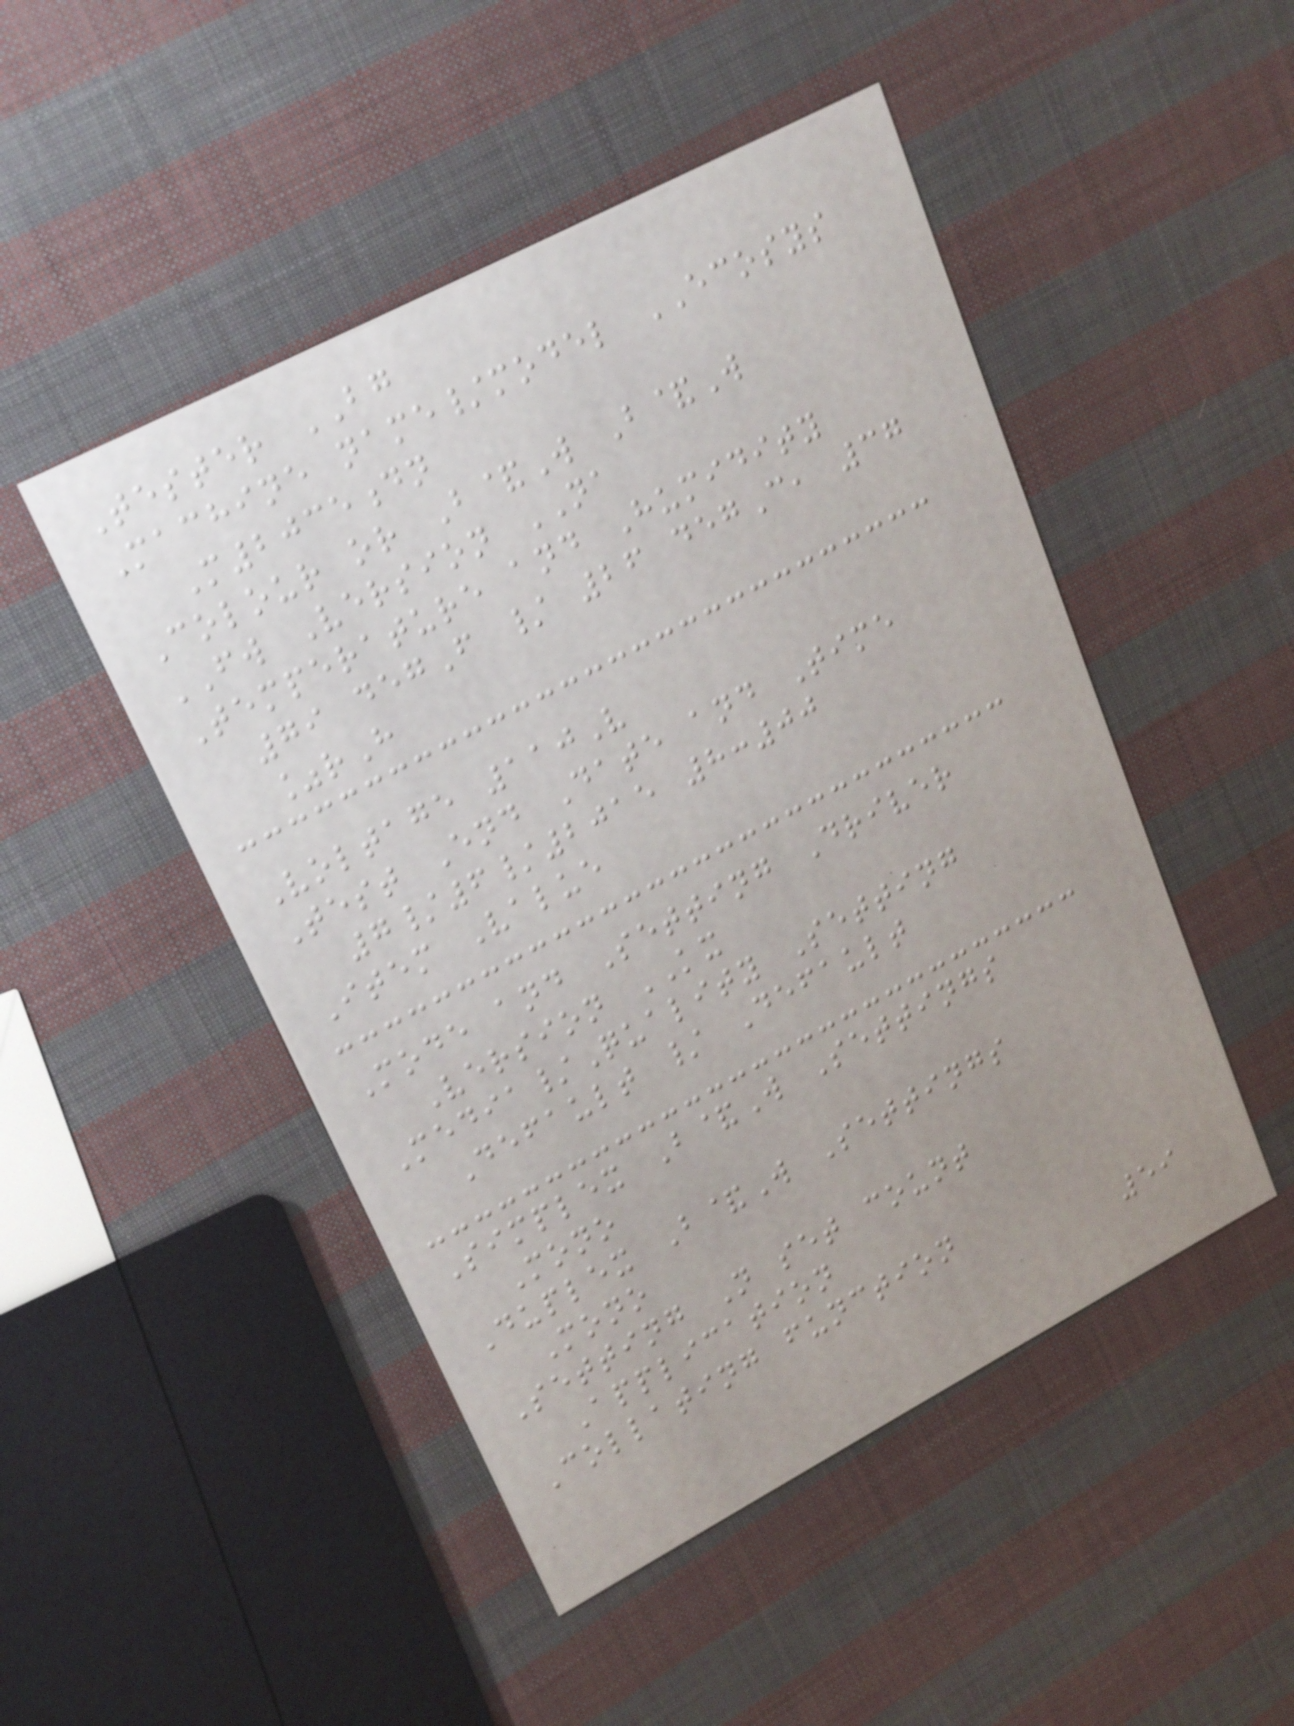Tester BG
Machine name/model ECOSYS
M2035dn
Colour or B&W B&W
FW Version NA
Temperature and Humidity
79 degF / 26 degC, 37
%rH
Voltage 110V
Test End Date and Time
7/6/2015 8:00
Item Value
Mode and Setting Driver
Version KX
Media/Quality Setting
Default / Default
Simplex B&W Settings
Mono
Duplex B&W Settings
Mono
Setting N set count
Application
Collating function
59
